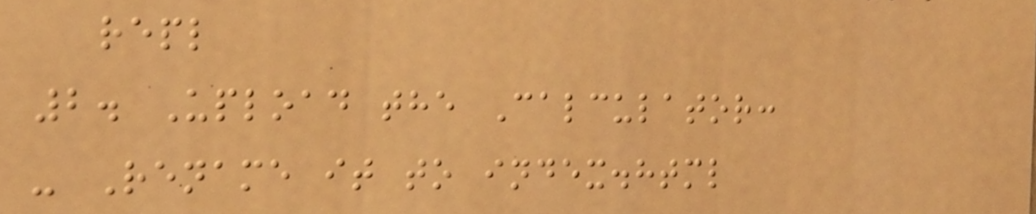repl
2. Upload the Calculator:
- Rename it to index.html
